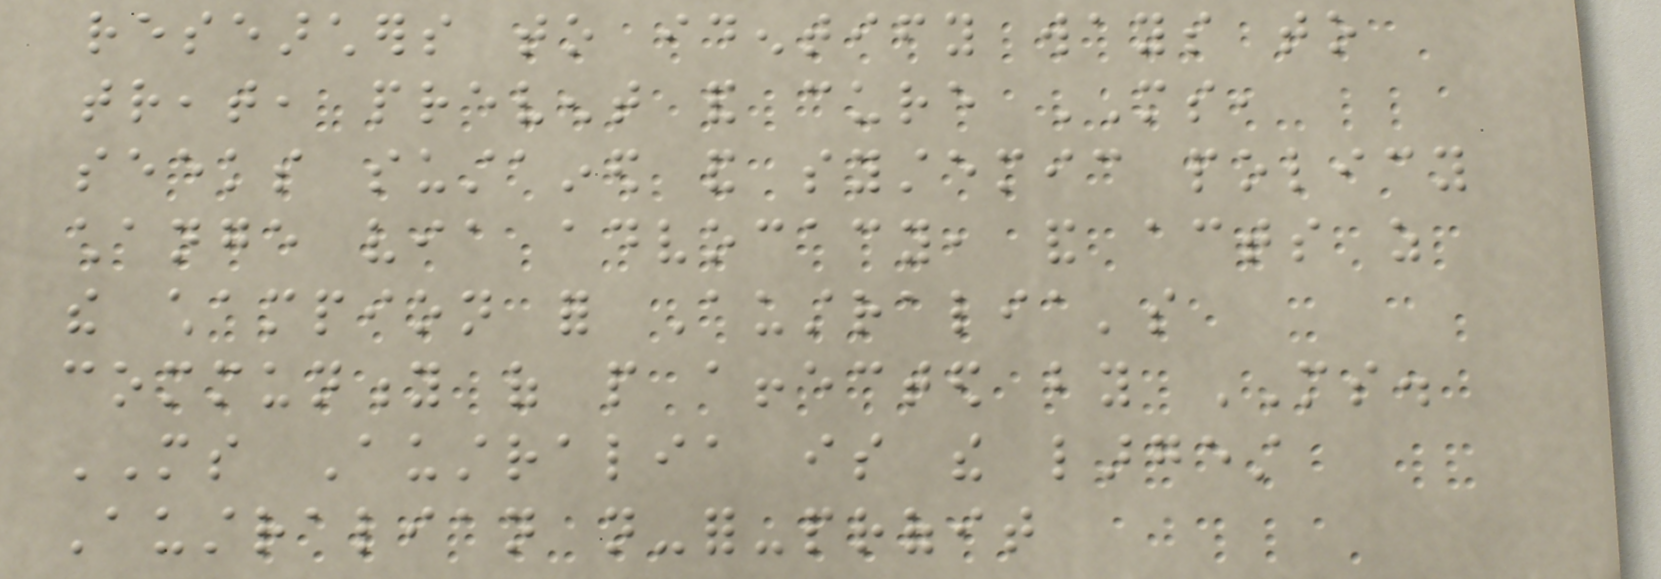researchers to identify ways to
treat, prevent and cure MS,
seeks sustained and systemic policy
change via advocacy, and acts as
the champion for Australia's
community of people affected by MS.
MS Australia is the largest
Australian not-for-profit
